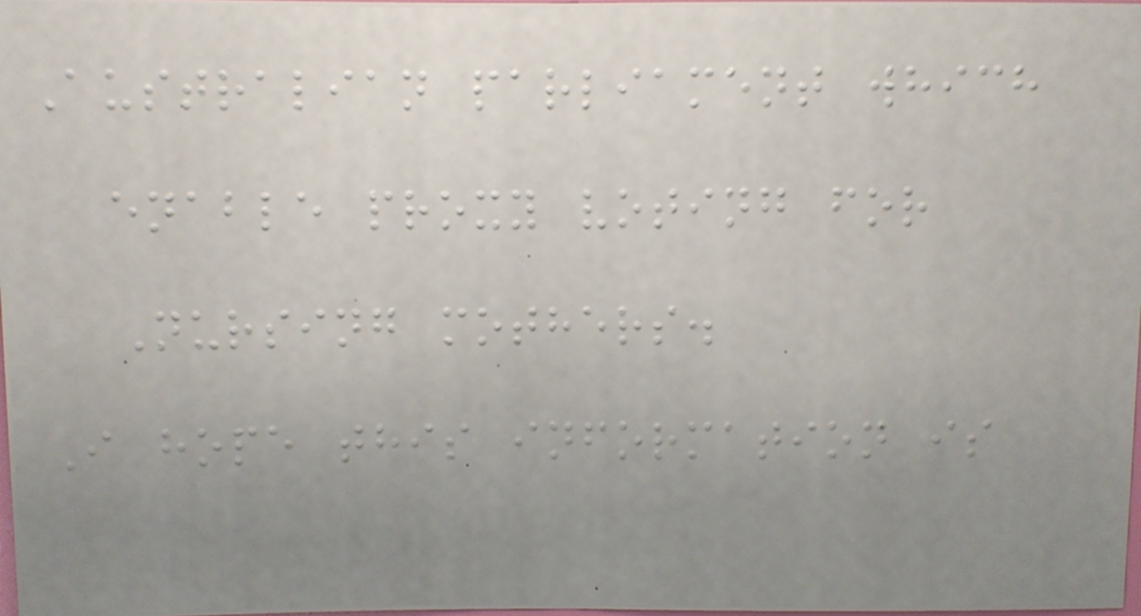Australian parliament which
enable proxy voting for
Nursing mothers.
I hope this information is
